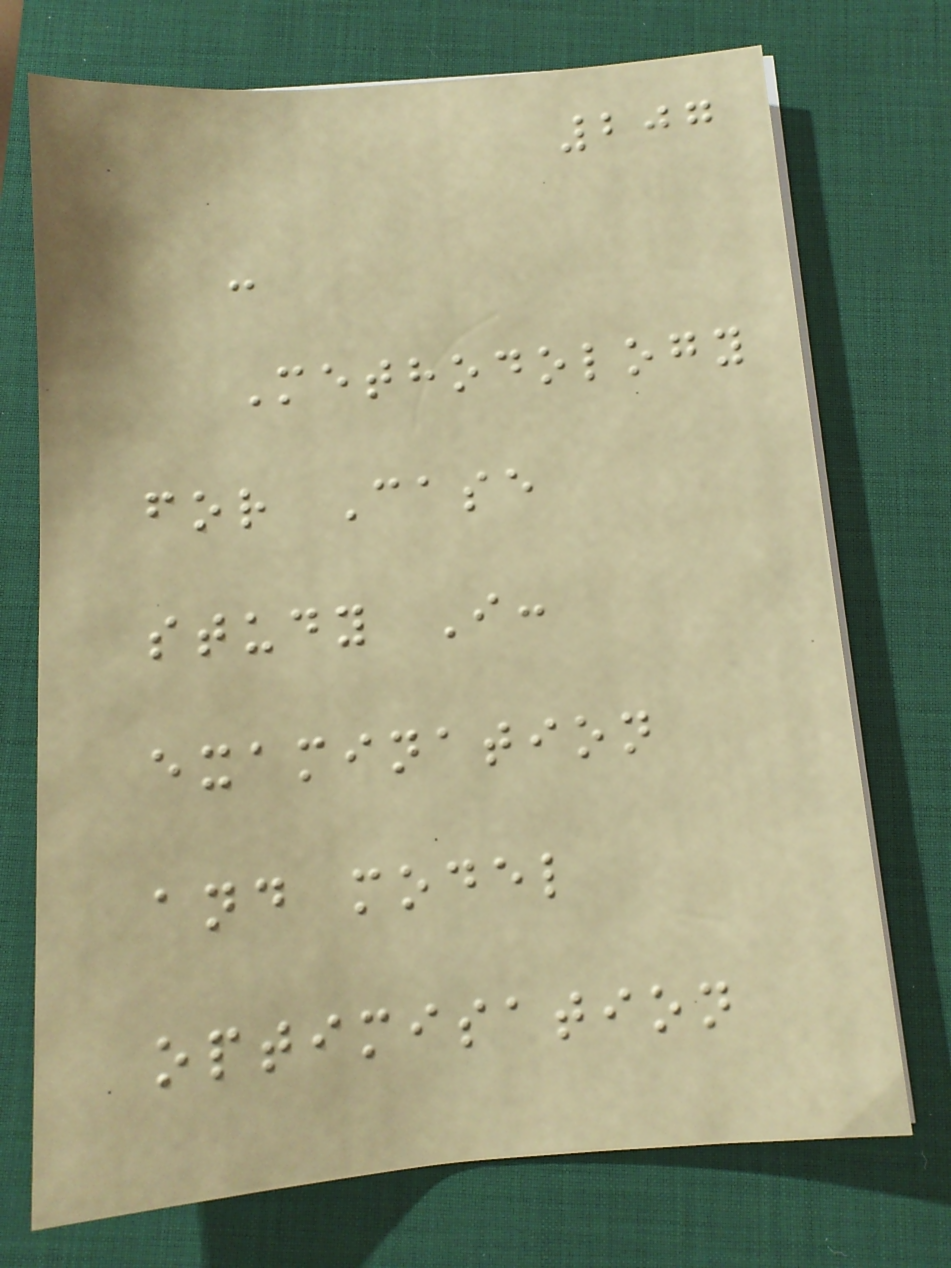207
-
Methodology
for Case
study I:
examination
and model
optimisation
